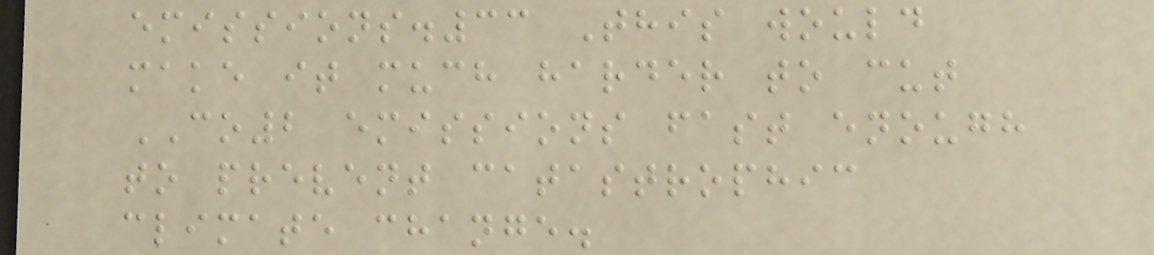emissions.33 This would
make it much harder to cut
CO2 emissions fast enough
to prevent catastrophic
climate change.
